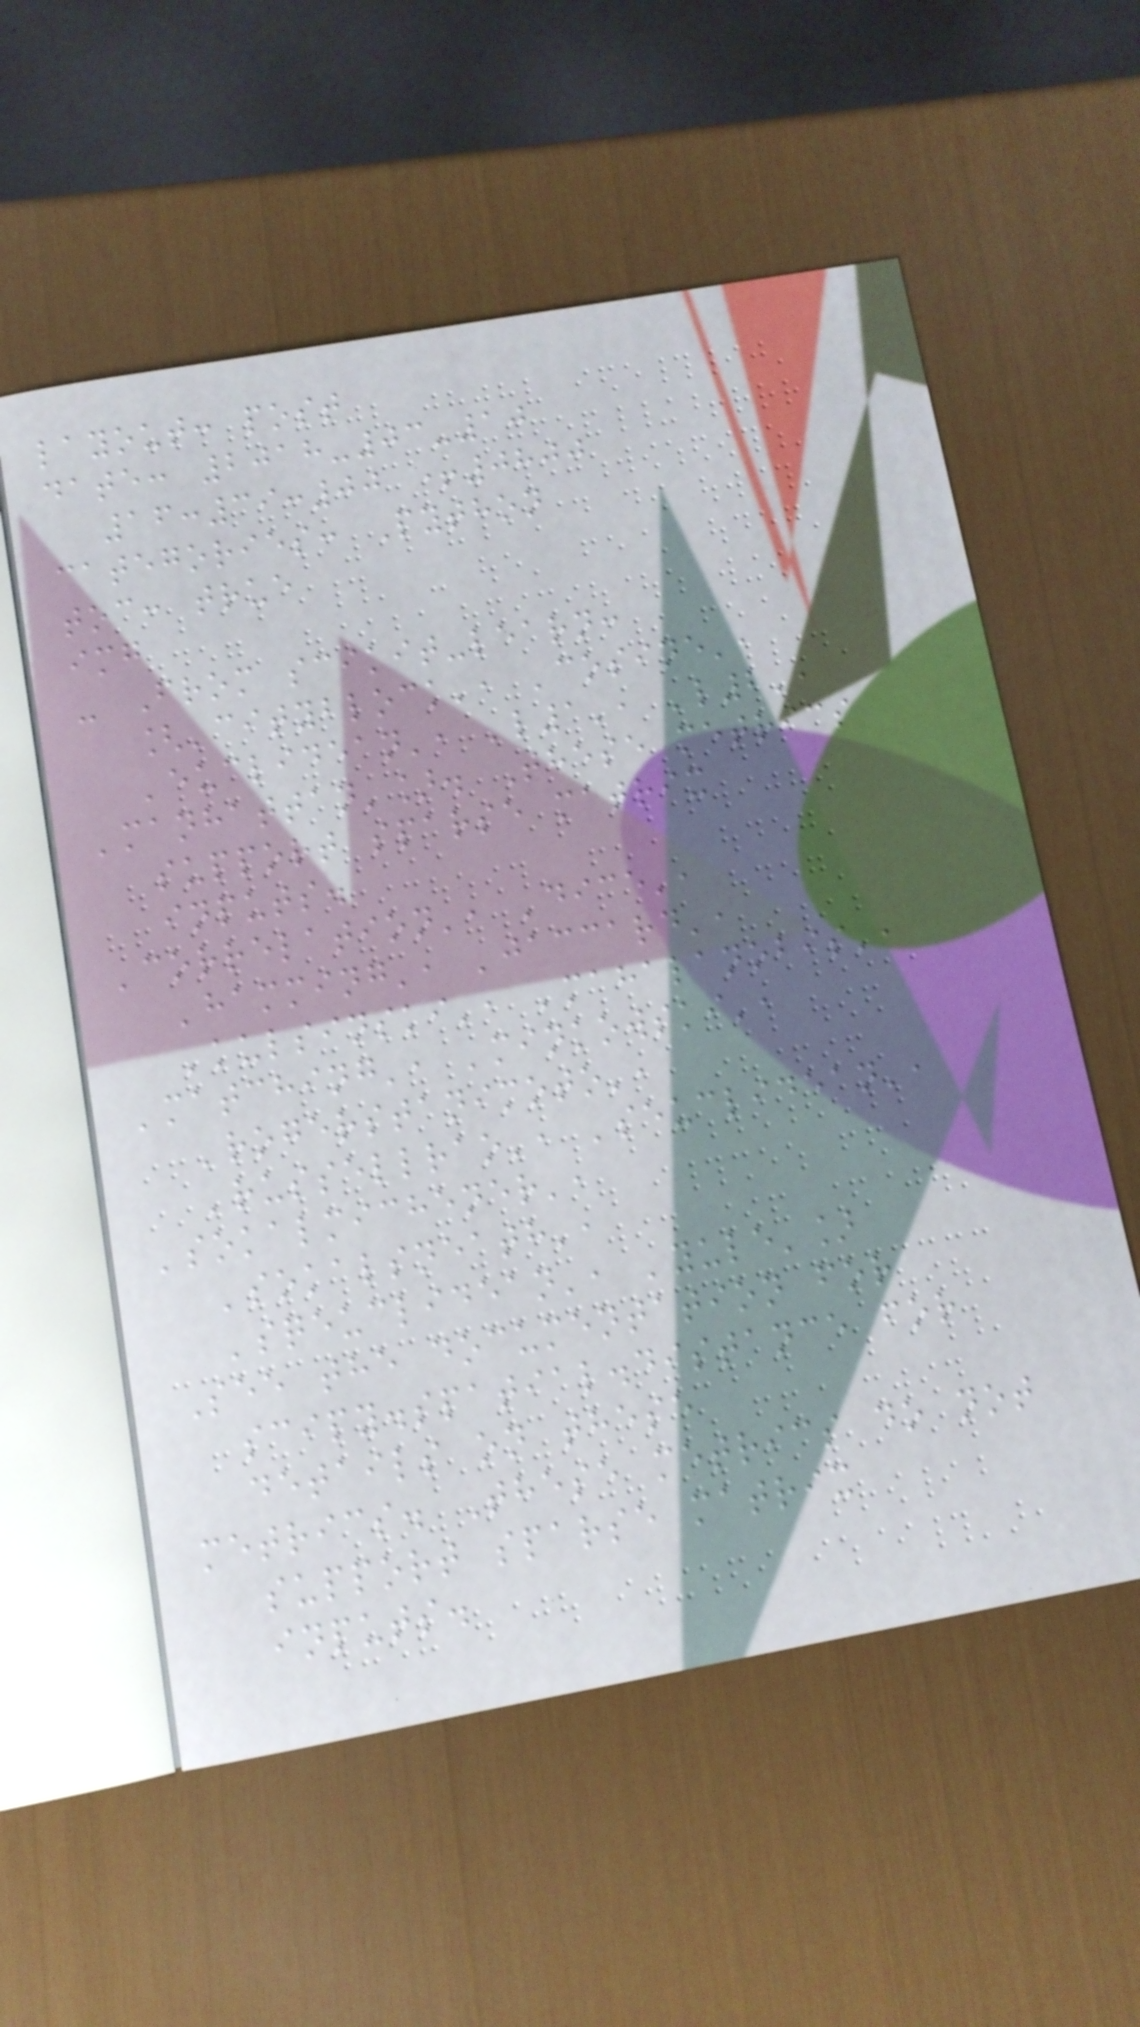layout: post
date: 2018-03-10
16:39:00 +0800
categories: Python
toc: true
img
- From scikit-learn:
['cityblock', 'cosine',
'euclidean', 'l1', 'l2',
'manhattan']. These metrics
support sparse matrix
inputs.
'correlation', 'dice',
'hamming', 'jaccard',
'kulsinski', 'mahalanobis',
'matching', 'minkowski',
'rogerstanimoto',
'russellrao', 'seuclidean',
'sokalmichener',
'sokalsneath',
'sqeuclidean', 'yule']
See the documentation for
scipy.spatial.distance for
details on these
metrics. These metrics do not
support sparse matrix
inputs.
